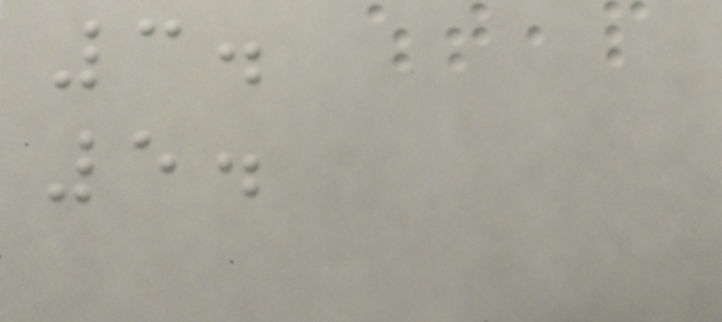3.
5.
